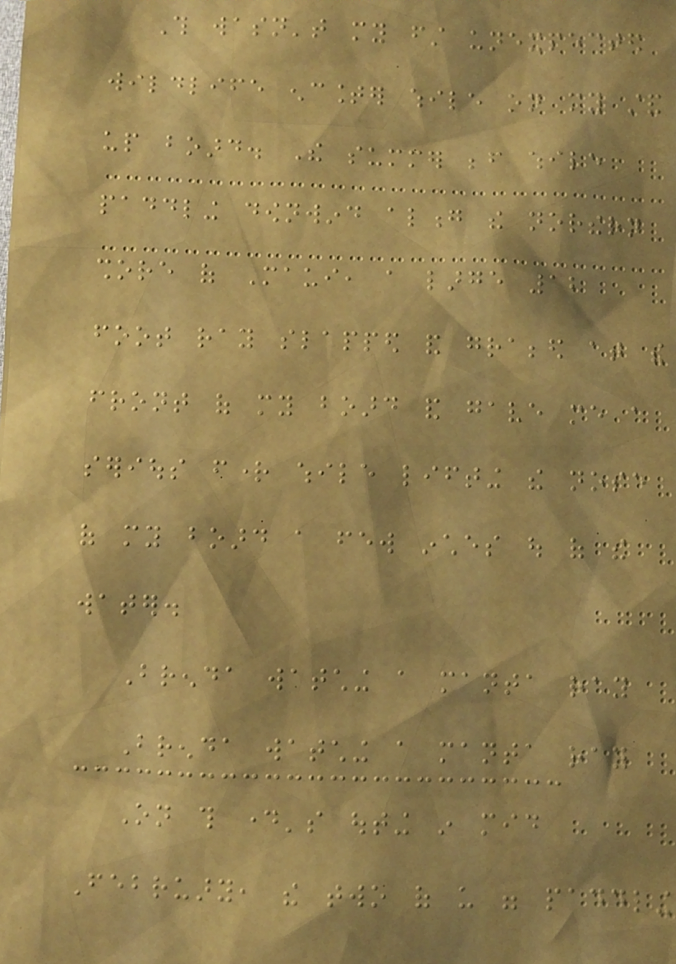This wasn't my first unexpected
wildlife encounter while on my stand
up board. The summer before while
paddling downwind along the northern
shore of Maui, a large 12
foot ray slapped and grabbed at the
front of my board and gave me a
serious fright while lifting the nose
of my board a few inches out of the
water.
Brenda watching a manta ray
Brenda watching a manta ray
On this day's outing in mid
February, the two of us were paddling
